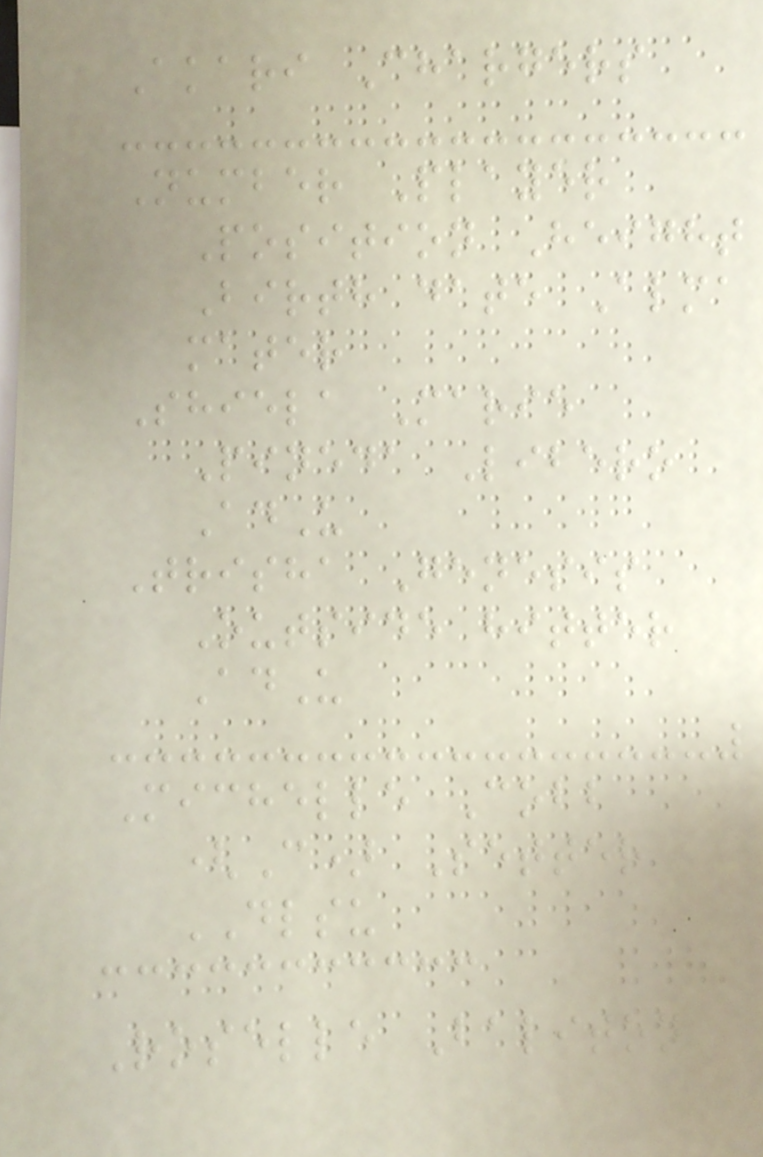Akari Chargers
Number Player
Position Height
Birth date Alma
mater
Shiela Marie
Pineda Libero
AdU
Trisha Genesis
Outside hitter
AdU
Michelle Cobb
(C) Setter
DLSU
Roselle Baliton
